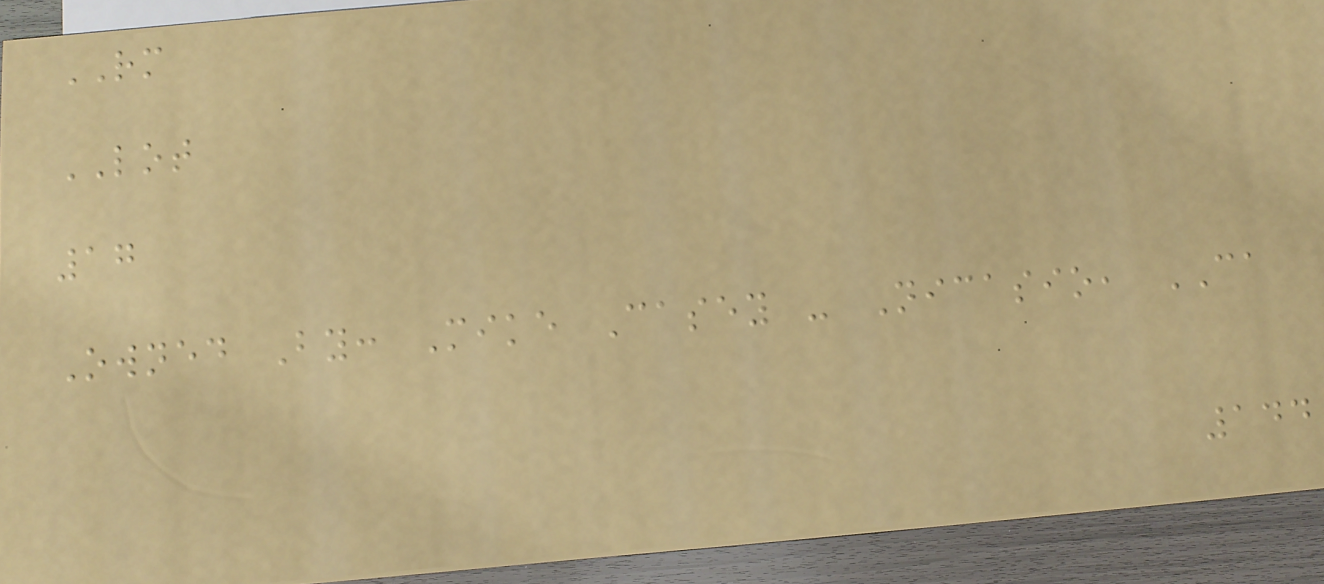RM
LOT
17
Owned By: Mike Casey - Nicasio, CA
144
